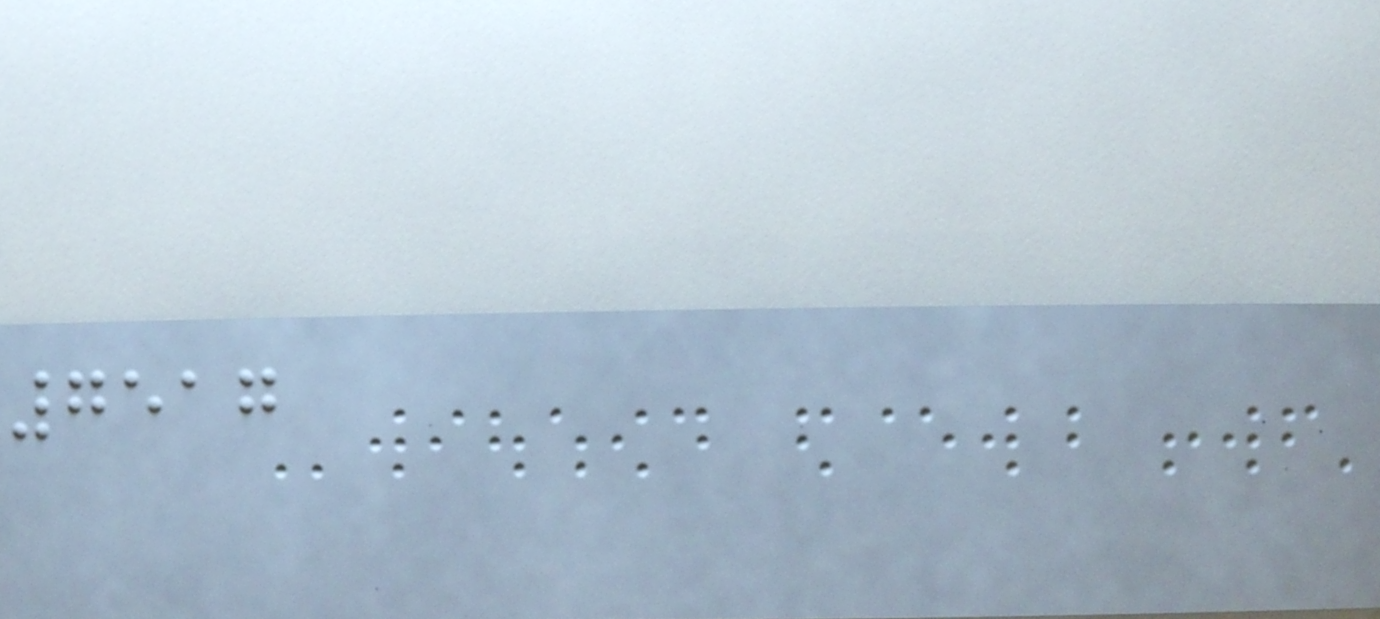7517
